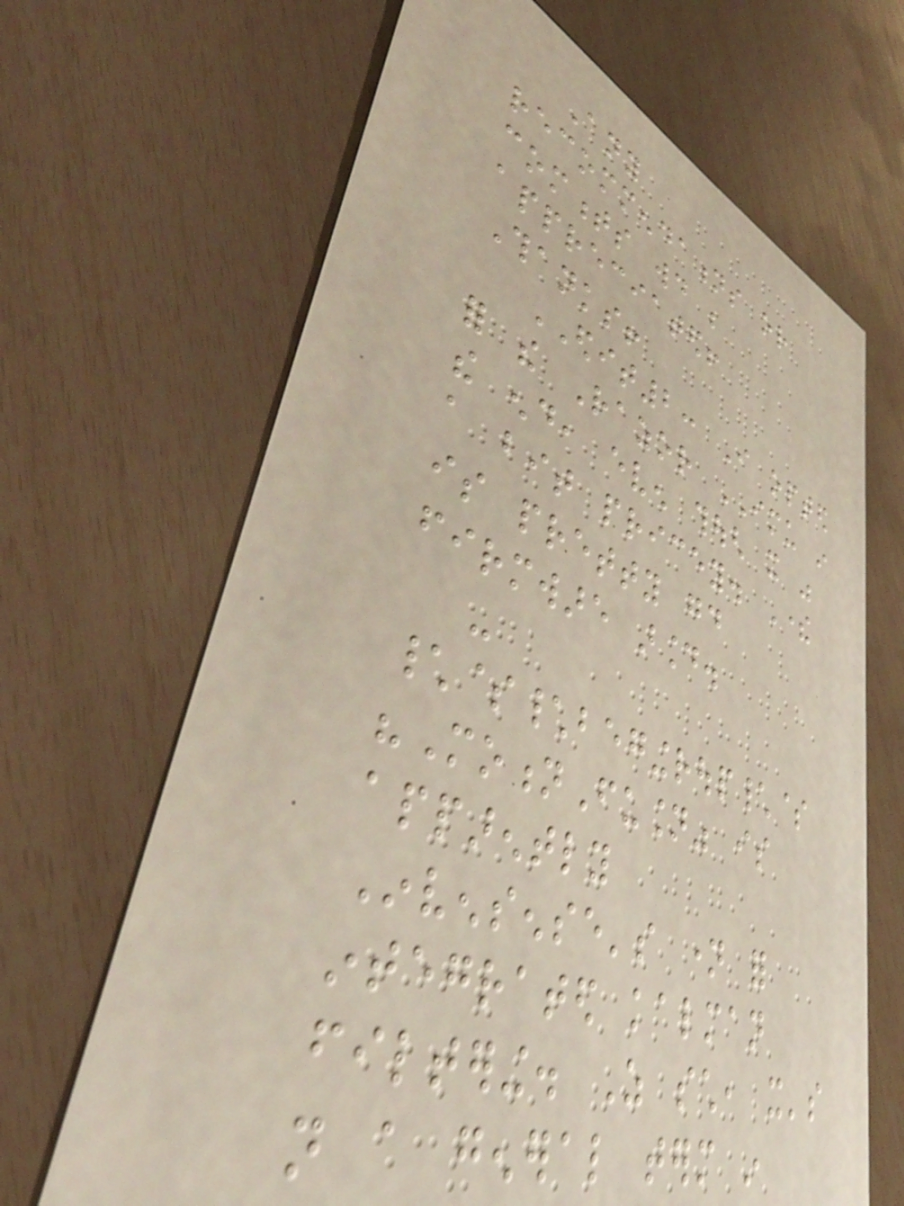Any
recommendations or
comments would be
appreciated!
Thanks!
EDIT2: I opted
for the Razor IMU in
the end, even though it was
a bit pricey. There
is pretty good
firmware around.
-
\$\begingroup\$
"MotionFusion" is
apparently
Invensense's name for
integrated kalman
filtering. As such, it's
not a general term in
